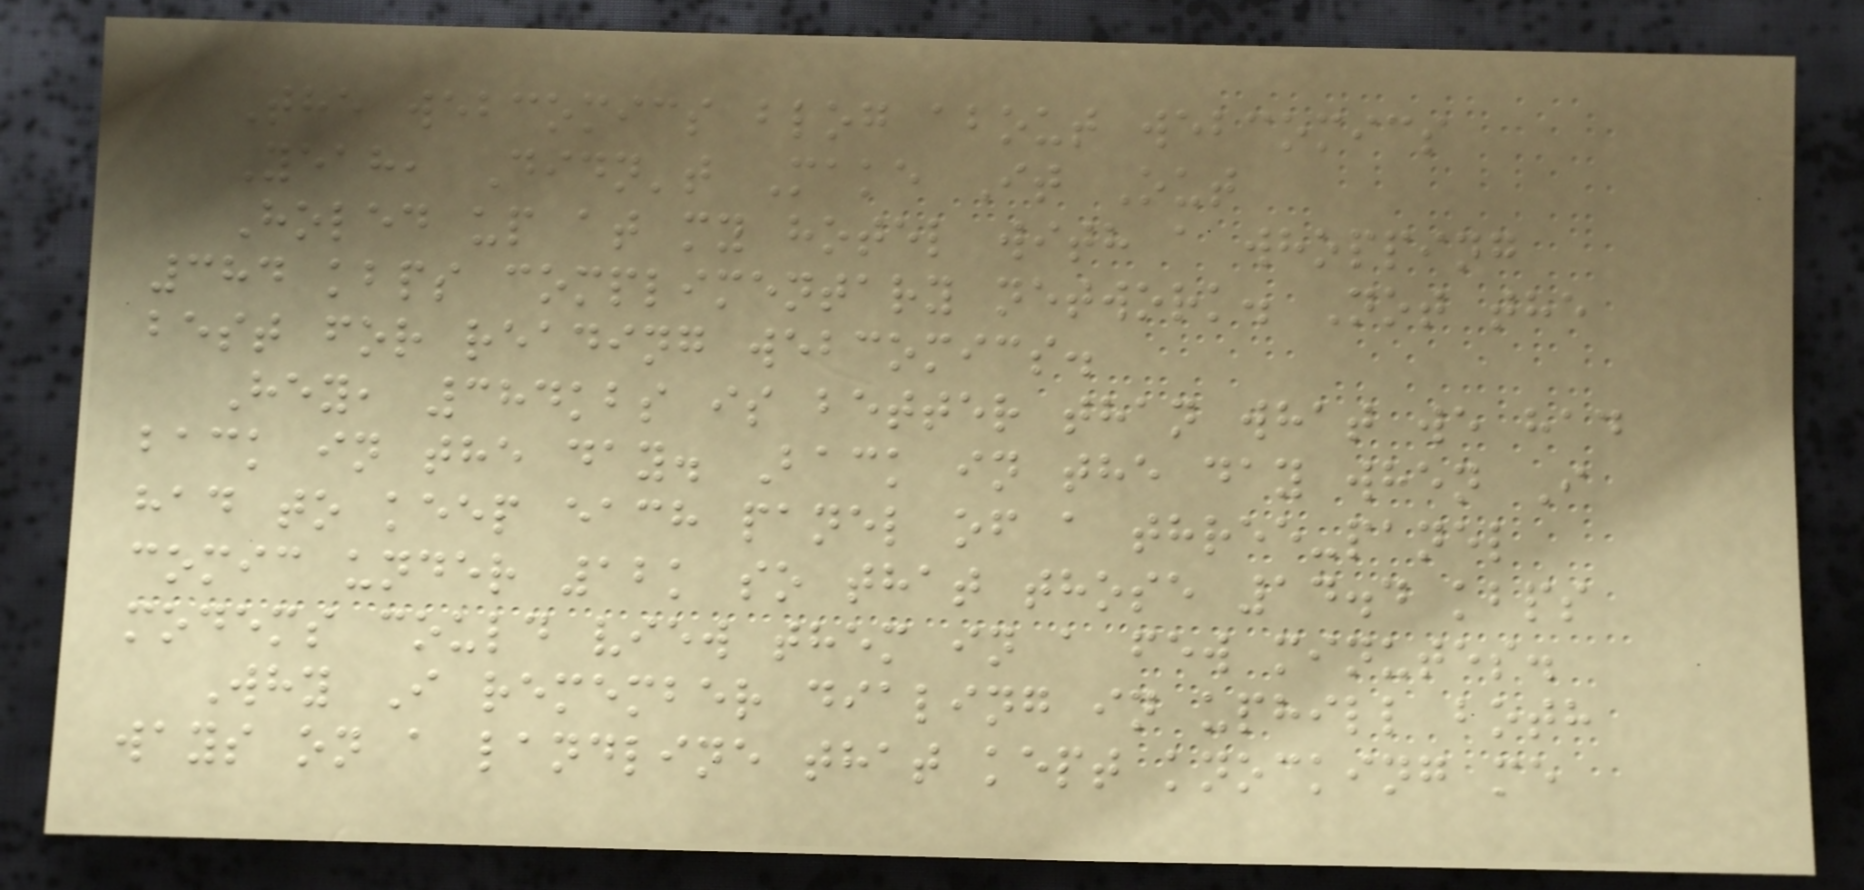The webcomics blog about webcomics
Yeah, Didn't Make It Out
Holed up at my hotel with a whopping
384 kbps complimentary network. Not the
best for reading webcomics.
Hey, 384kbs is better than what we had
back in the day. Back in the day when I
had to keep each panel of a three-panel
comic under 12k so that those 14.4 kbps
modems could view them in a few minutes.
Why I remember dialing in uphill both
ways on a landline that kept knocking me
